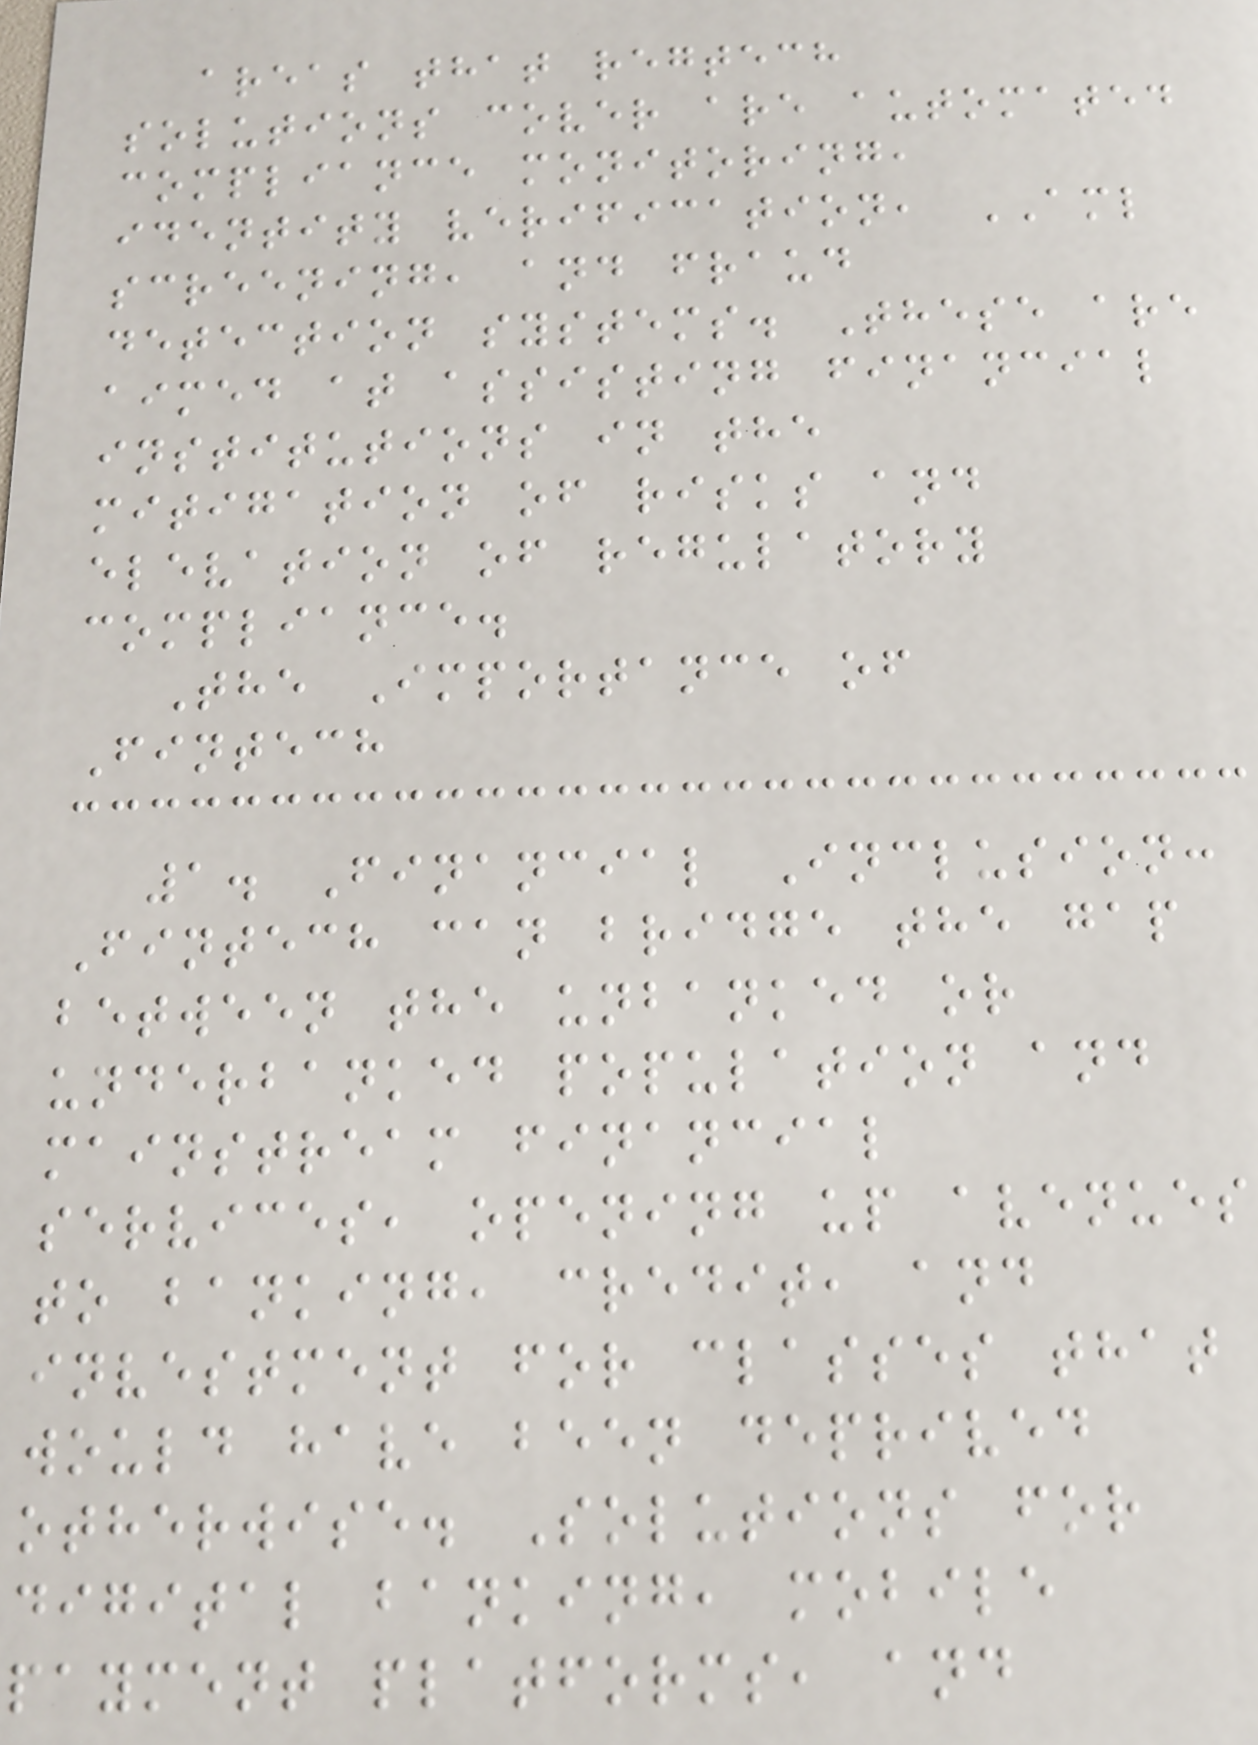areas that regtech
solutions cover are automated
compliance monitoring,
identity verification, AML
screening, and fraud
detection systems. These are
aimed at assisting financial
institutions in the
mitigation of risks and
elevation of regulatory
compliance.
The Importance of
Fintech
1. Financial Inclusion:
Fintech can bridge the gap
between the unbanked or
underbanked population and
mainstream financial
services, opening up avenues
to banking, credit, and
investment for classes that
would have been deprived
otherwise. Solutions for
digital banking, mobile
payment platforms, and
